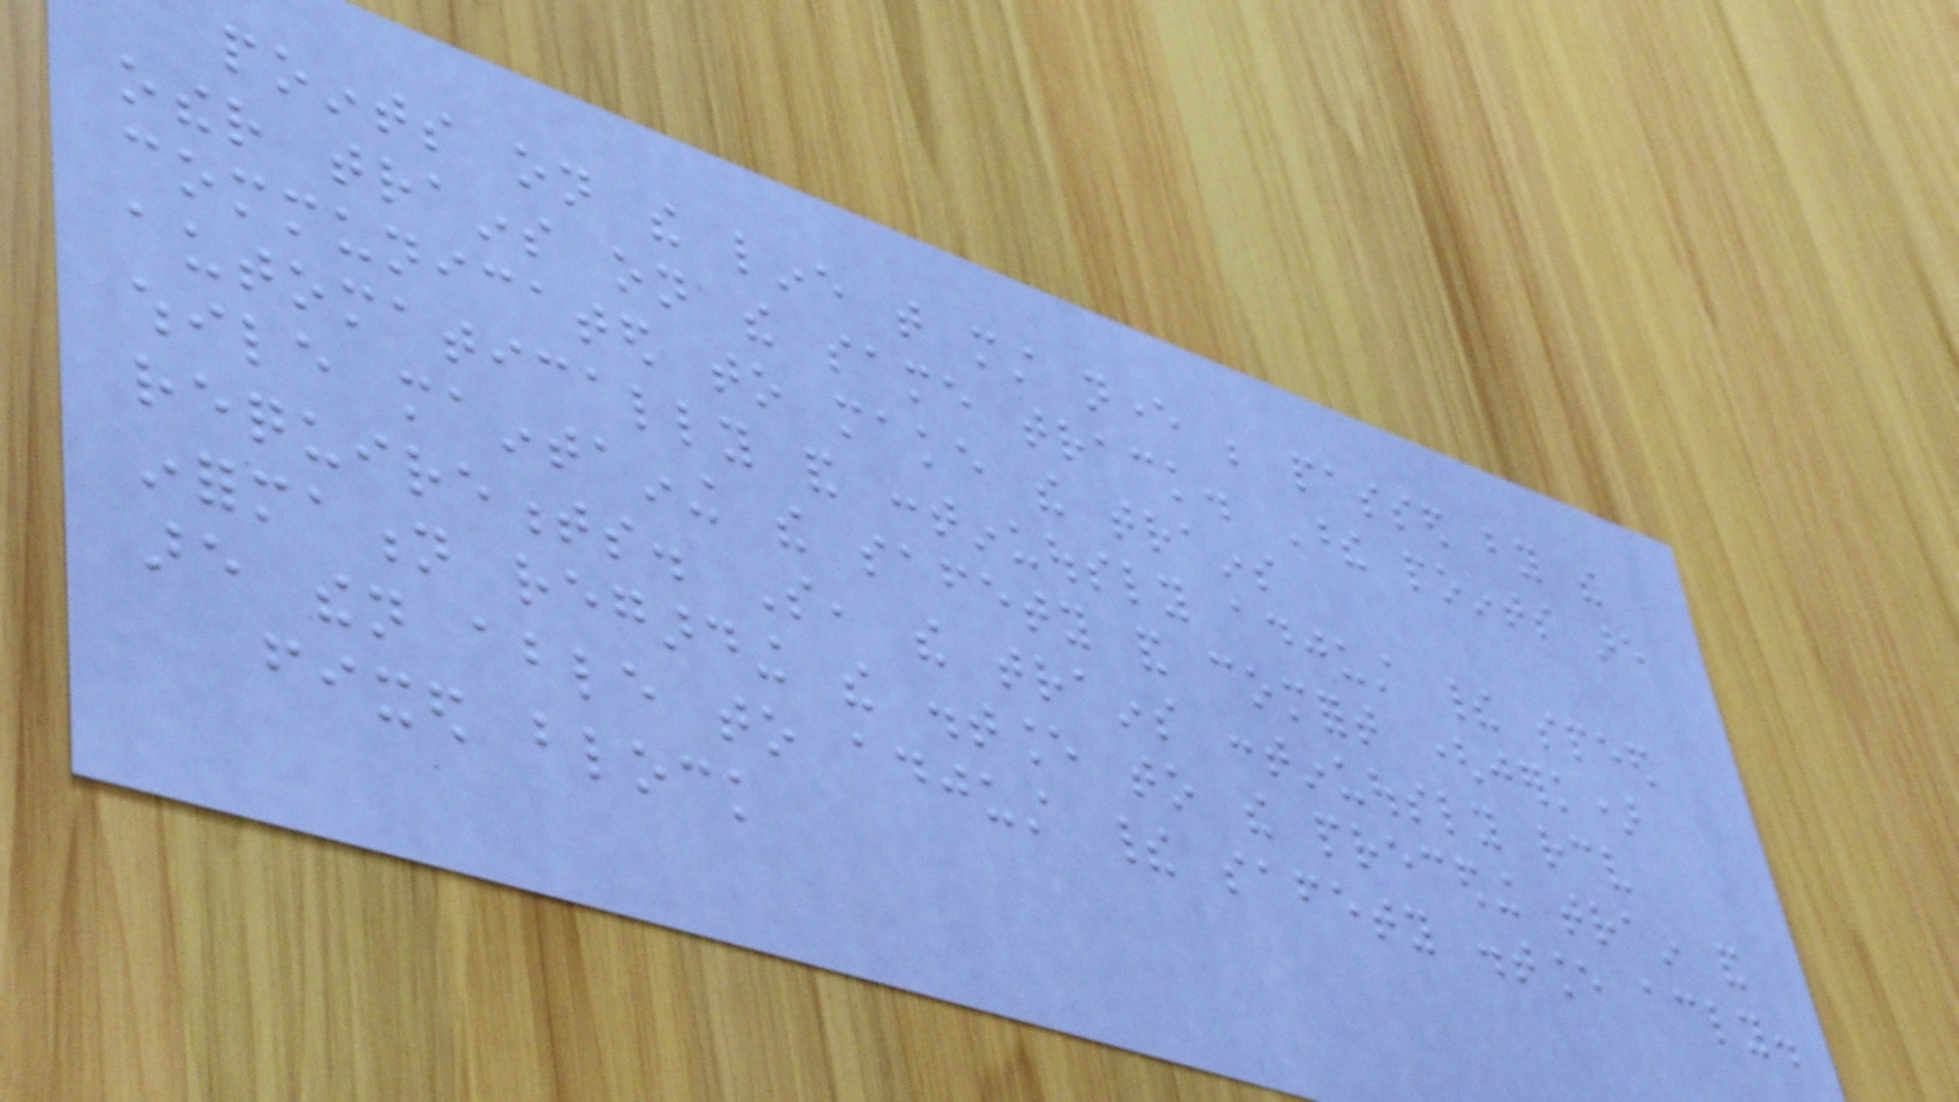points on the line that must never be passed by the
other trains on the same track. These points are
communicated to make the trains
automatically and continuously adjust their speed
while maintaining the safety and comfort (jerk)
requirements. So, the trains continuously receive
information regarding the distance to the preceding train and
are then able to adjust their safety distance accordingly.
fixed block
